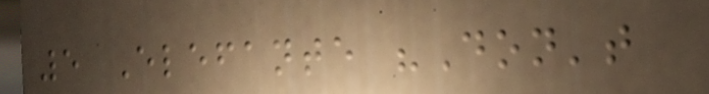5 Elefante "Don't
